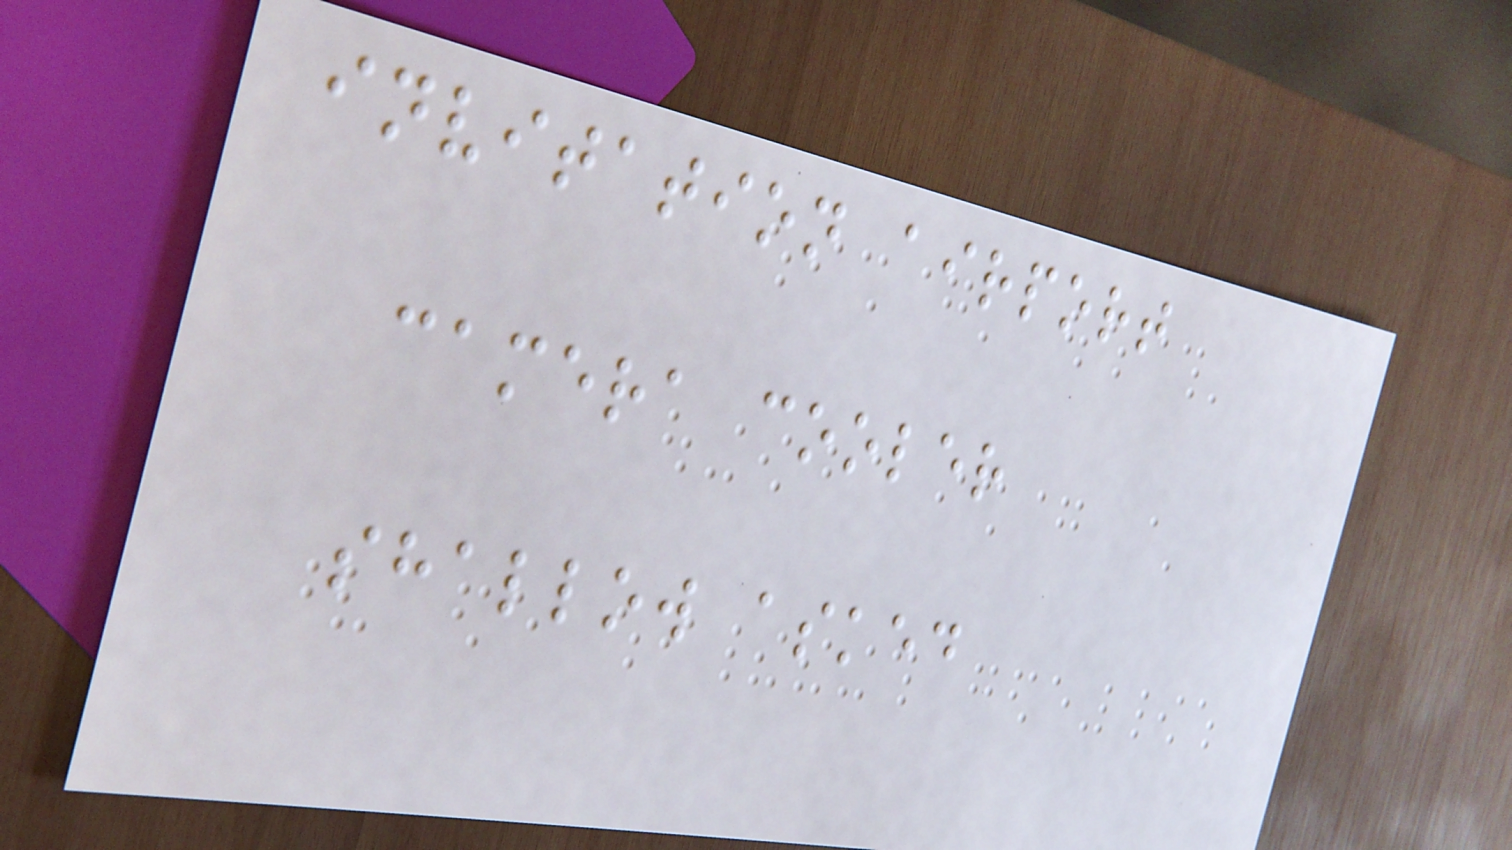invitation airport
camera cooler
shallow asked
